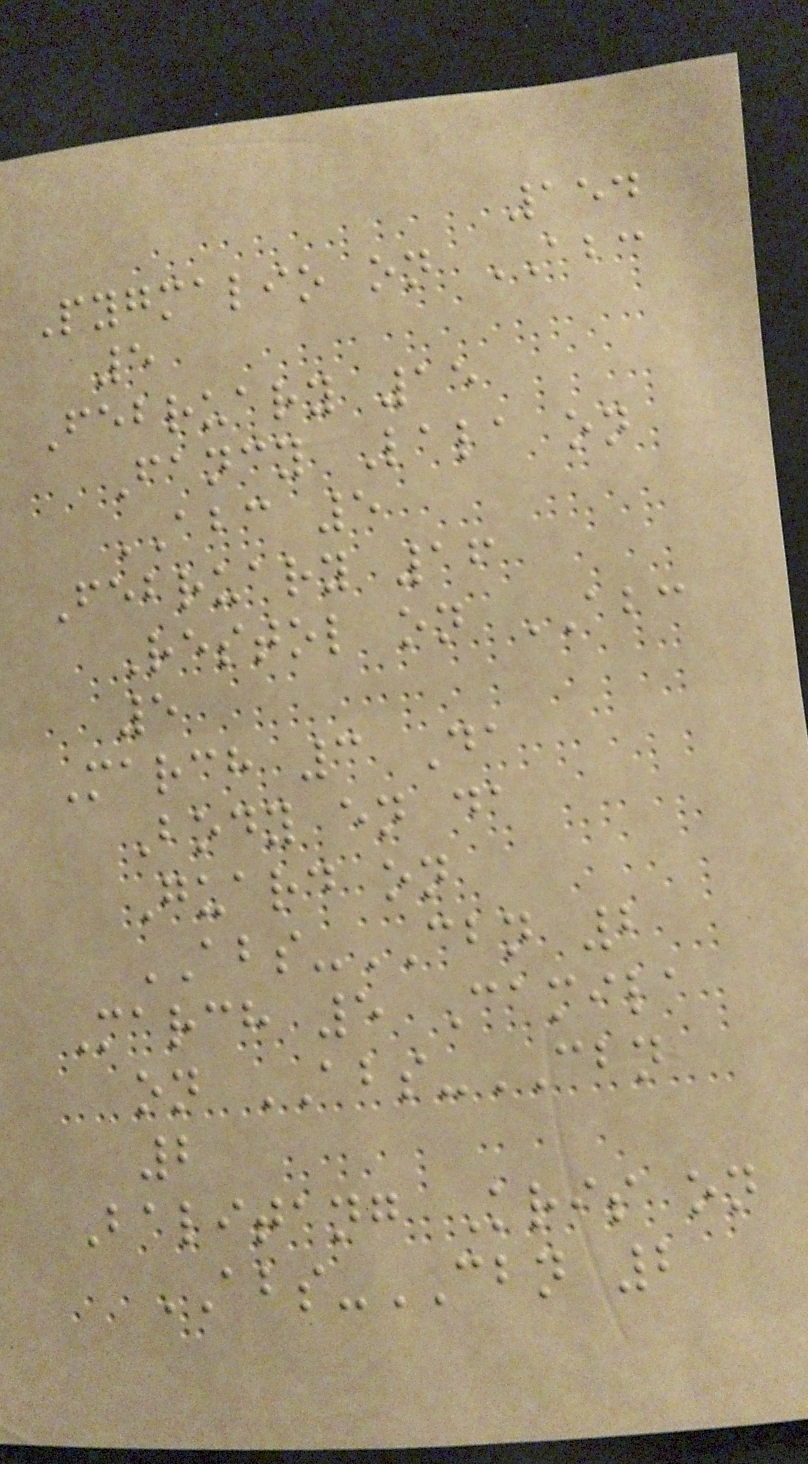154
Pygmalio on ABC
5
February 15
Fancy Lala on
ABC 5
February 16
Restol on ABC
5
March 3 Da
Body en da
Guard on
ABS-CBN 2
March 5 Camila
on ABS-CBN
2
Balitang Kris on
ABS-CBN 2
